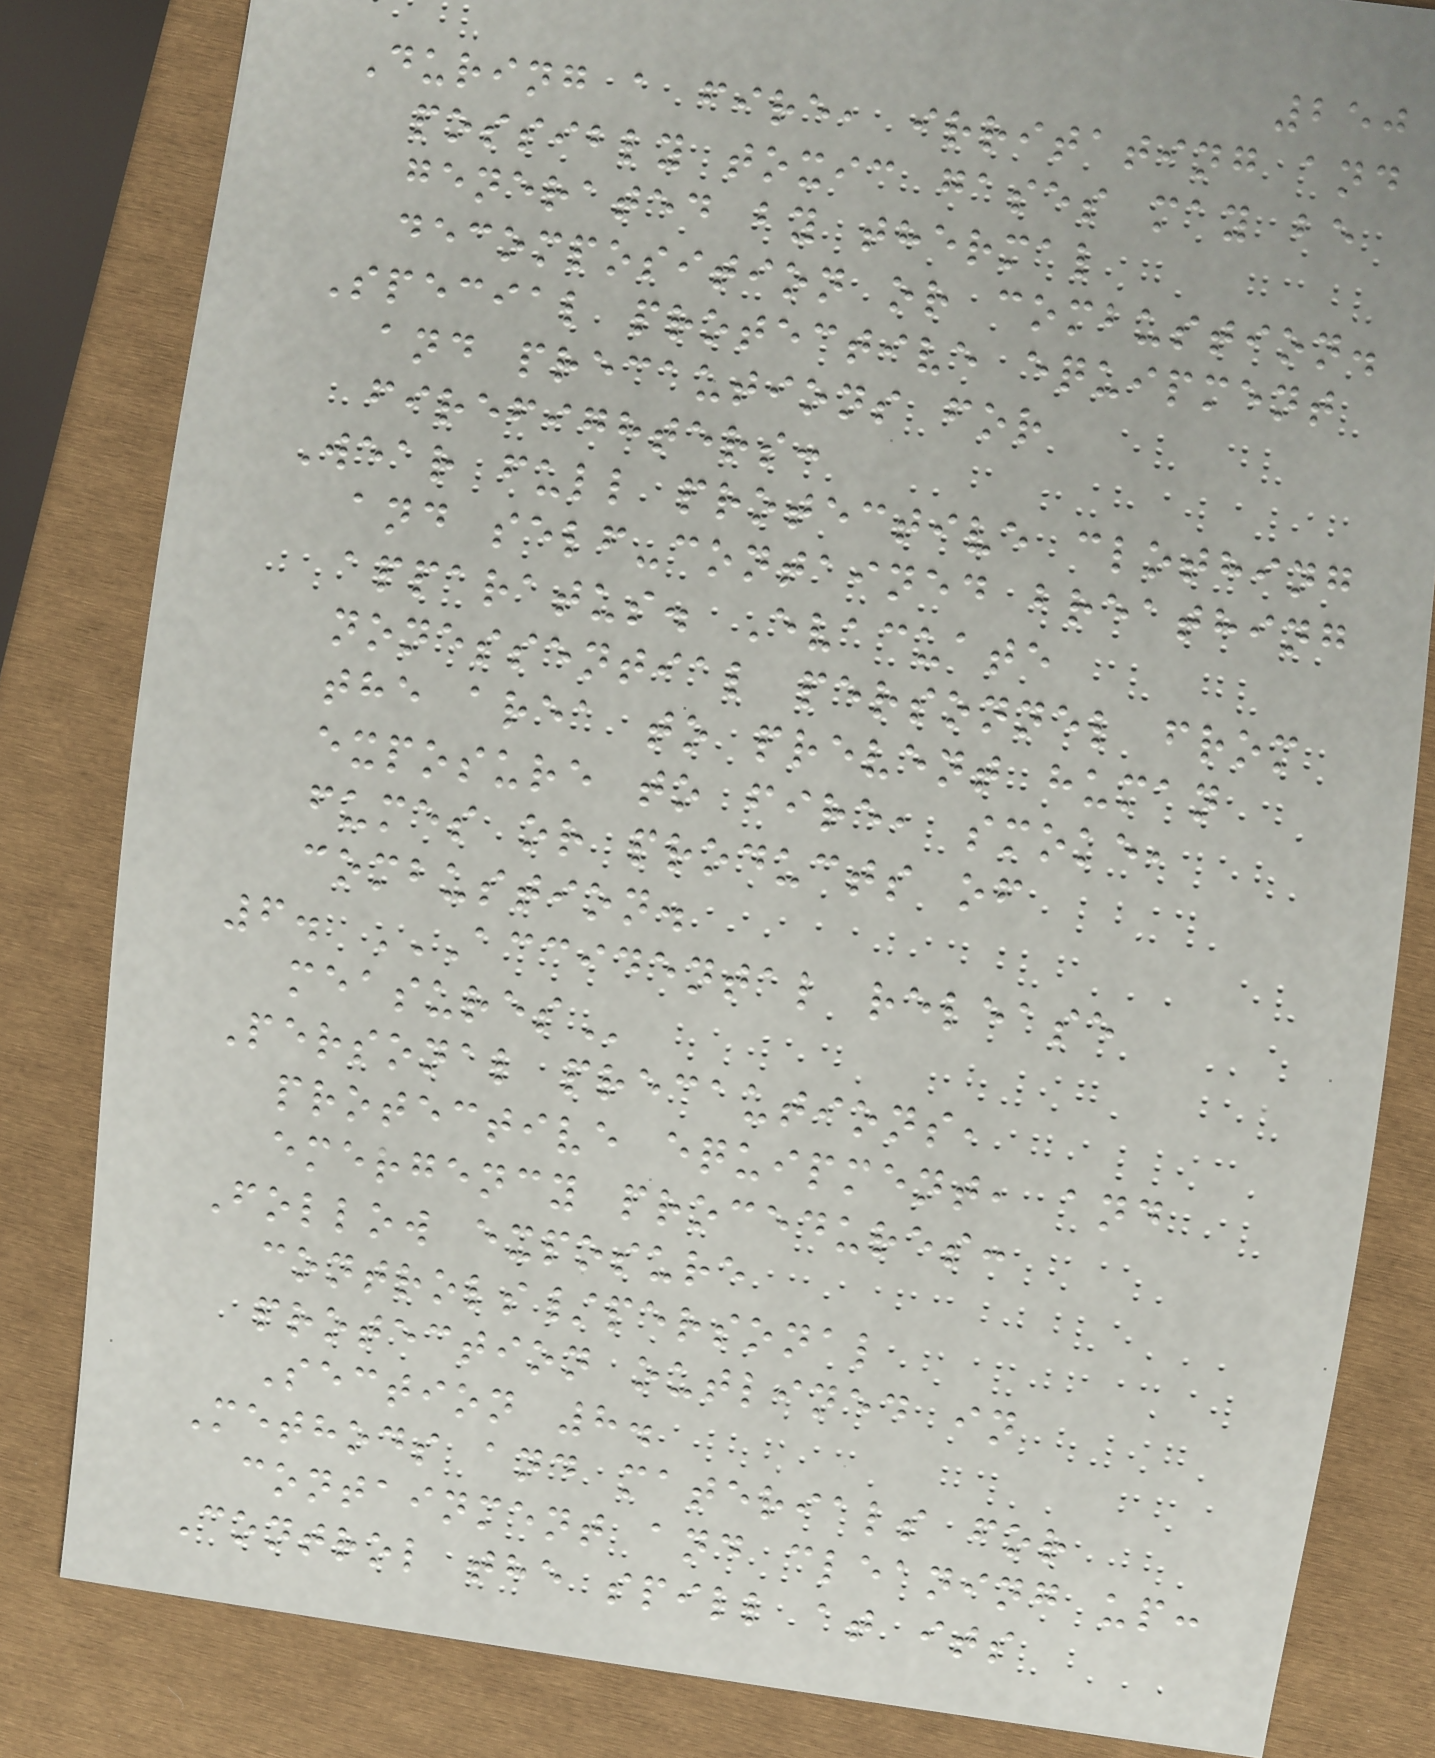250
During a fire, irritating and
possibly toxic gases may be
generated by thermal
decomposition or combustion.
Special protective equipment
and precautions for
firefighters:
Wear full protective clothing
and self-contained breathing
apparatus. Evacuate
nonessential personnel from
the area to prevent human
exposure to fire, smoke,
fumes or products of
combustion.
6. ACCIDENTAL RELEASE
MEASURES
Personal precautions,
protective equipment, and
emergency procedures:
Follow exposure
controls/personal
protection outlined in
Section 8.
Methods and materials for
containment and cleaning up:
Control the spill at its
